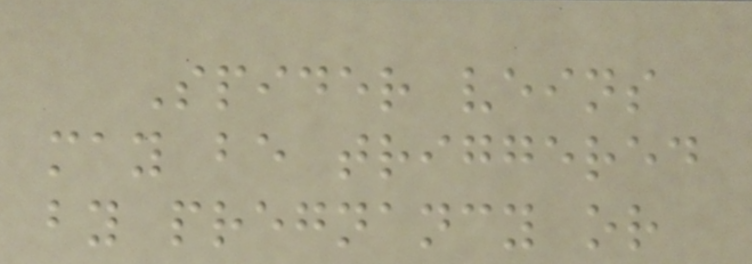Spider veins
may be triggered
by pregnancy or
